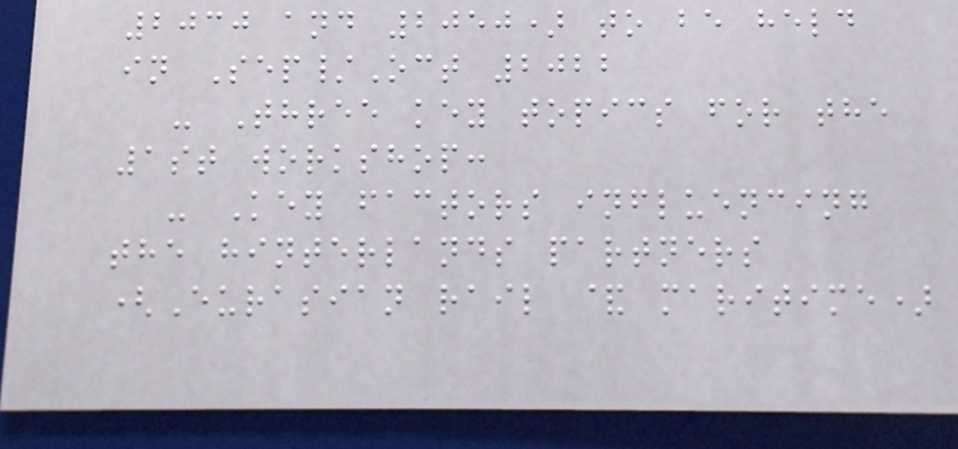2030 and 2050) to be held
in Sep/Oct 2022
- Three key topics for the
1st workshop:
- Key factors influencing
the hinterlands partners
(Eurasian rail & maritime)
